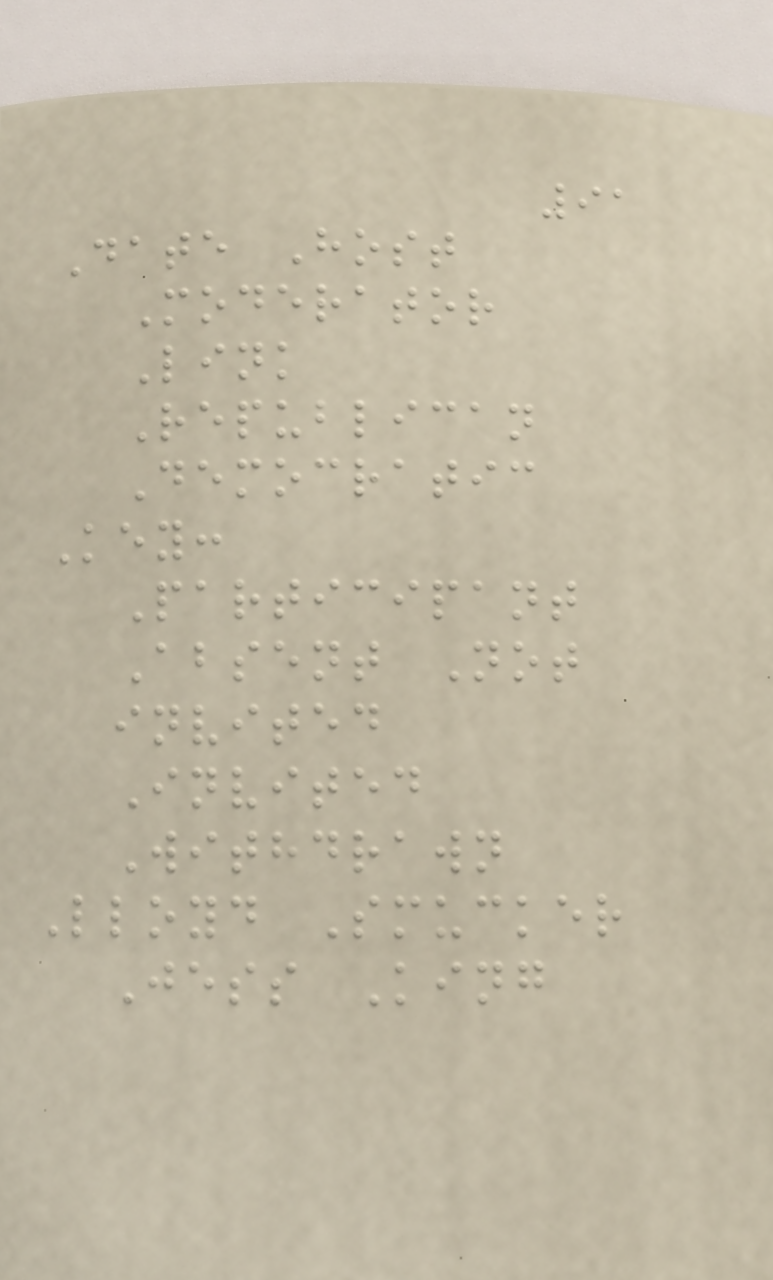91
Date Host
Moderator
Link
Republican
Democratic
Key:
Participant
Absent Not
invited
Invited
Withdrawn
Lloyd Smucker
Jess King
